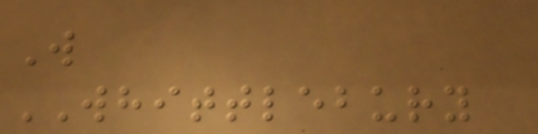W
WHITTLEBURY
